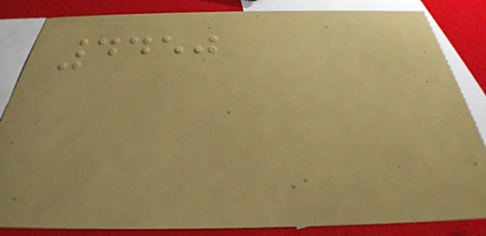4450
